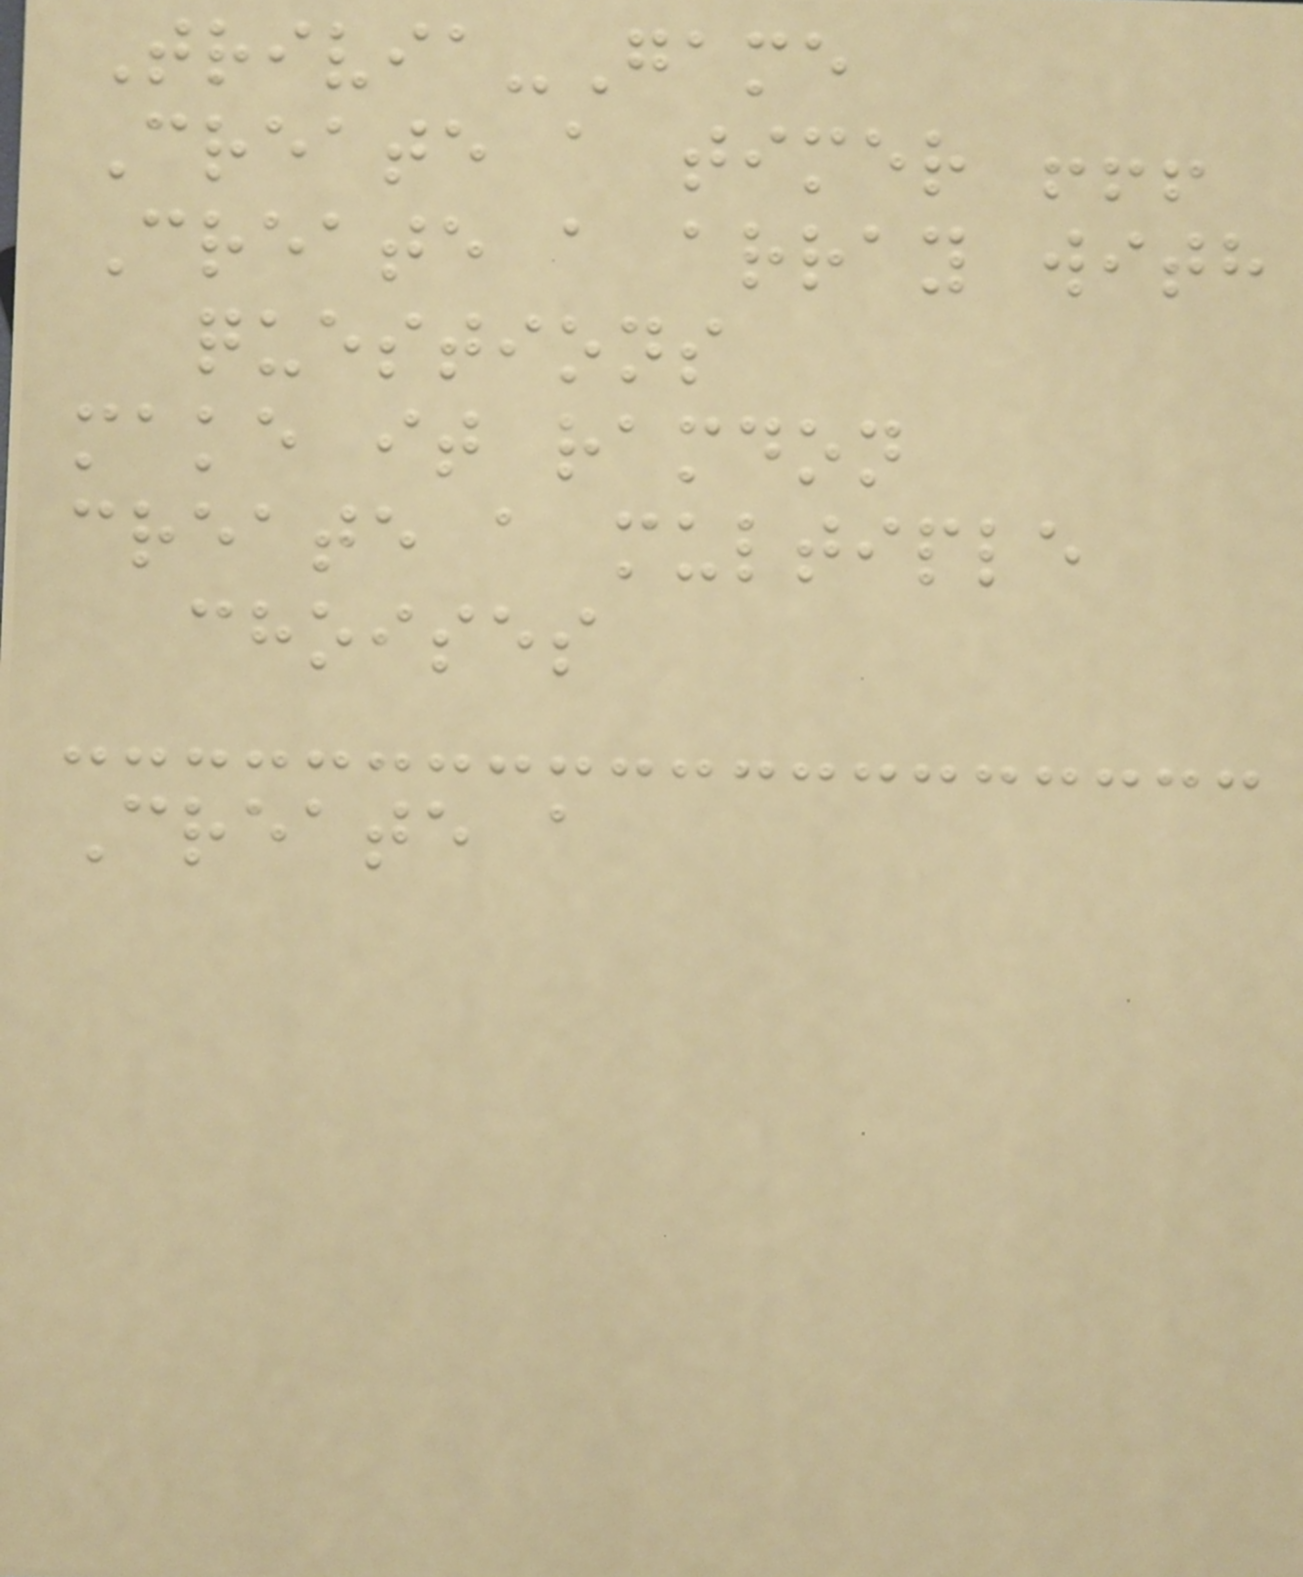Trivia-Game
Create a timer !!!
Create a array with
questions
make it ramdon
create a multiple
choises
Create a
